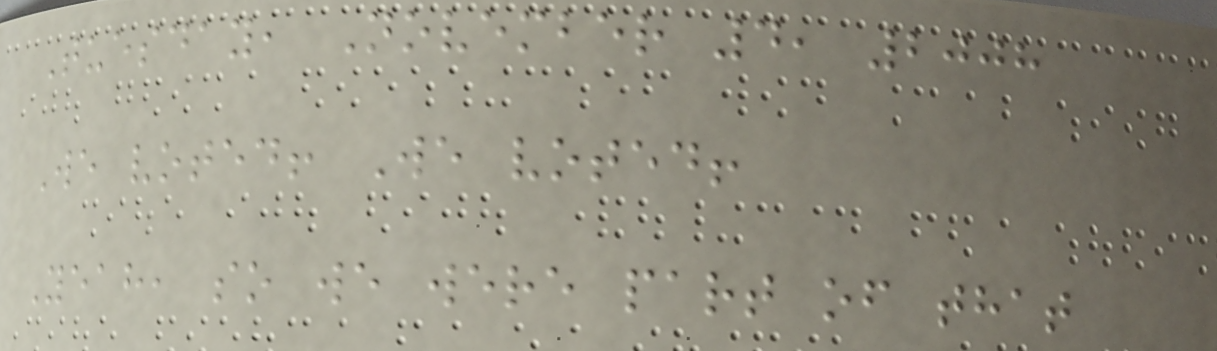Tuesday, November 4, 2008
We voted! We voted!
Yeah, so we were part of that
